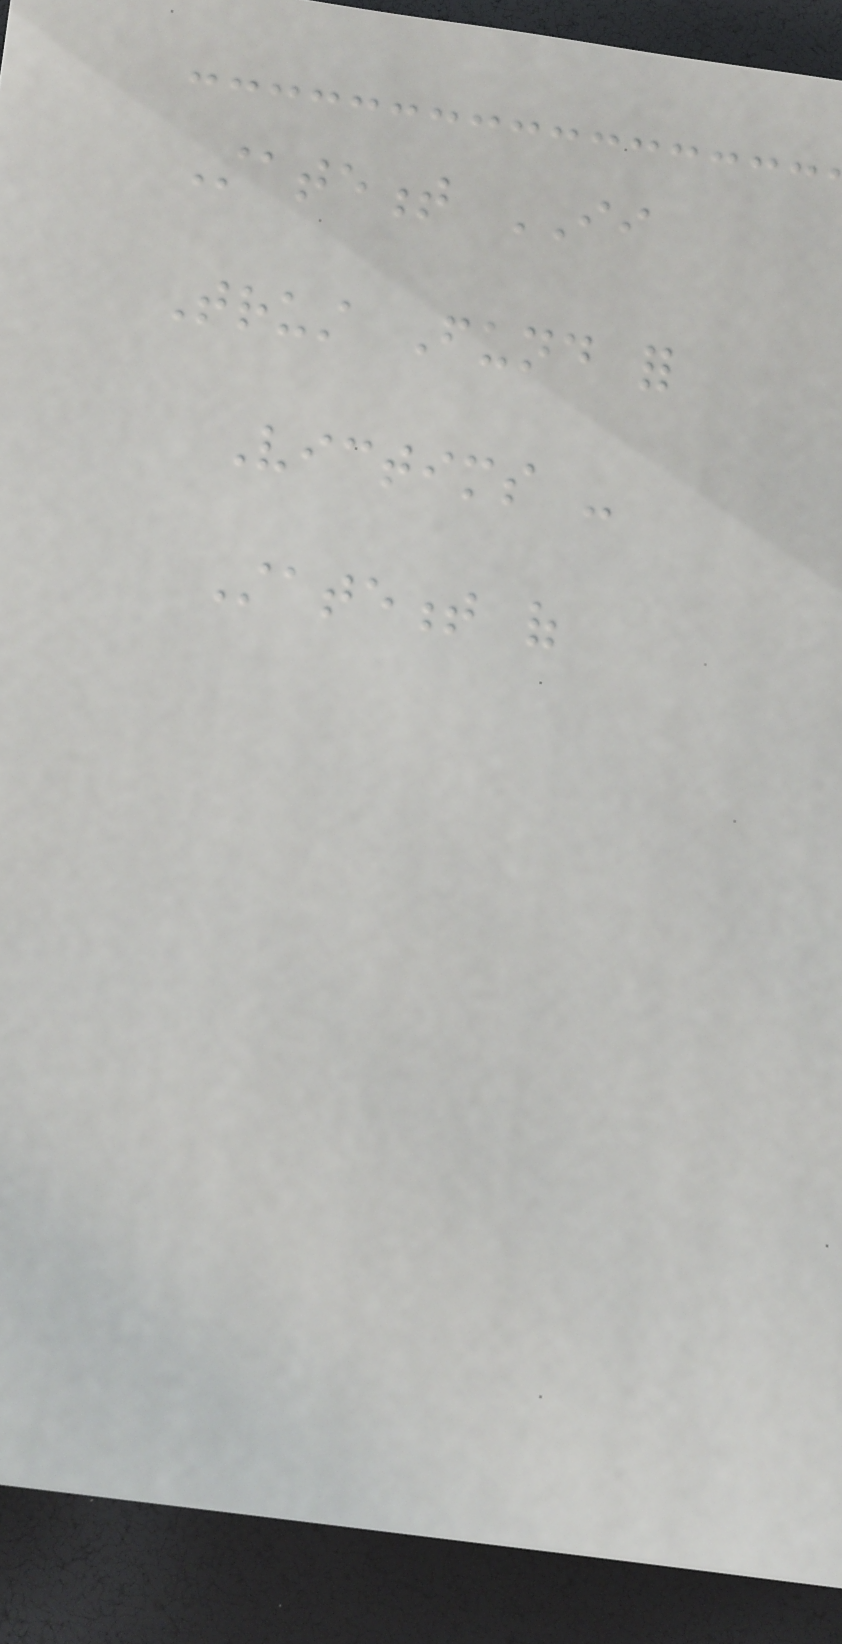Statement II
Trust Fund for
Victims -
Statement of
